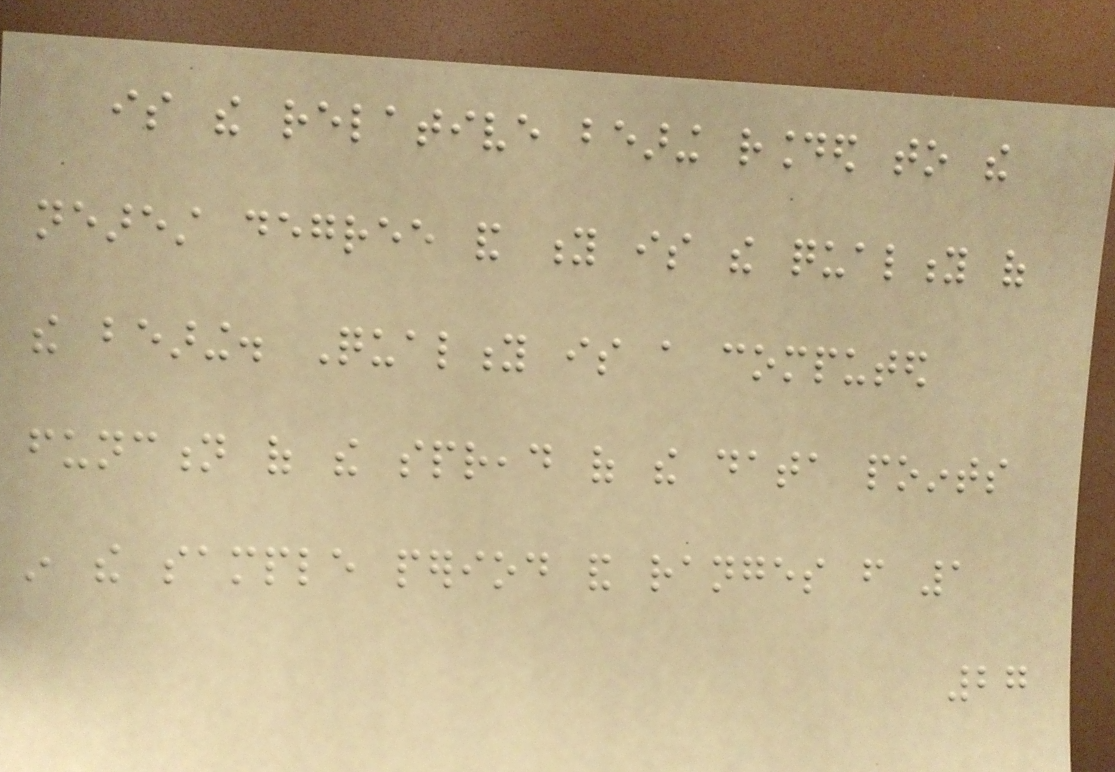is the relative bearing rounded to the
nearest degree and y is the quality of
the bearing. Quality is a computed
function of the spread of the data points
in the sample period and ranges from 1
27
